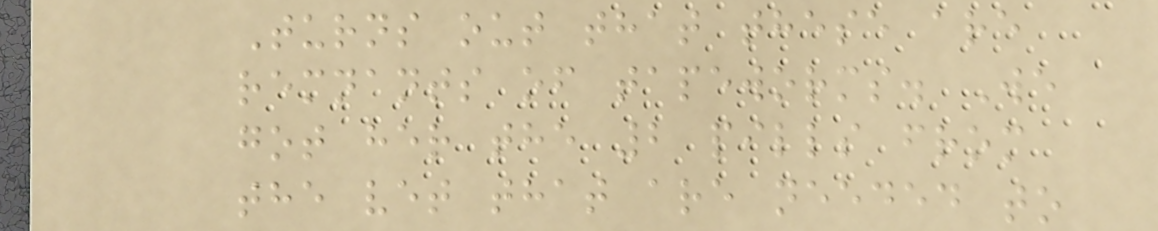Turns out that these are
remnants of tapeworms. We
got her the 2 pills from
the vet that are needed to
